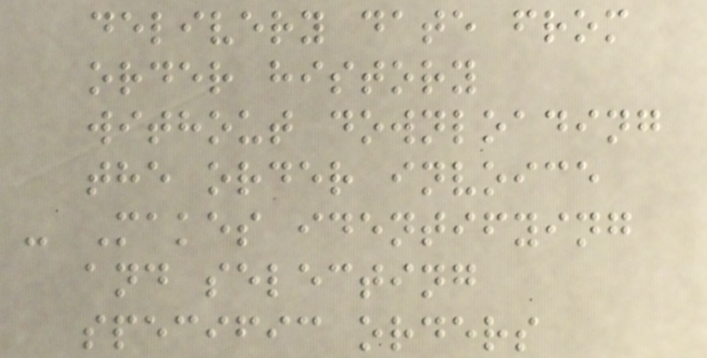delivery date from
order history
without downloading
the order invoice
- Makes identifying
and selecting
specific orders
